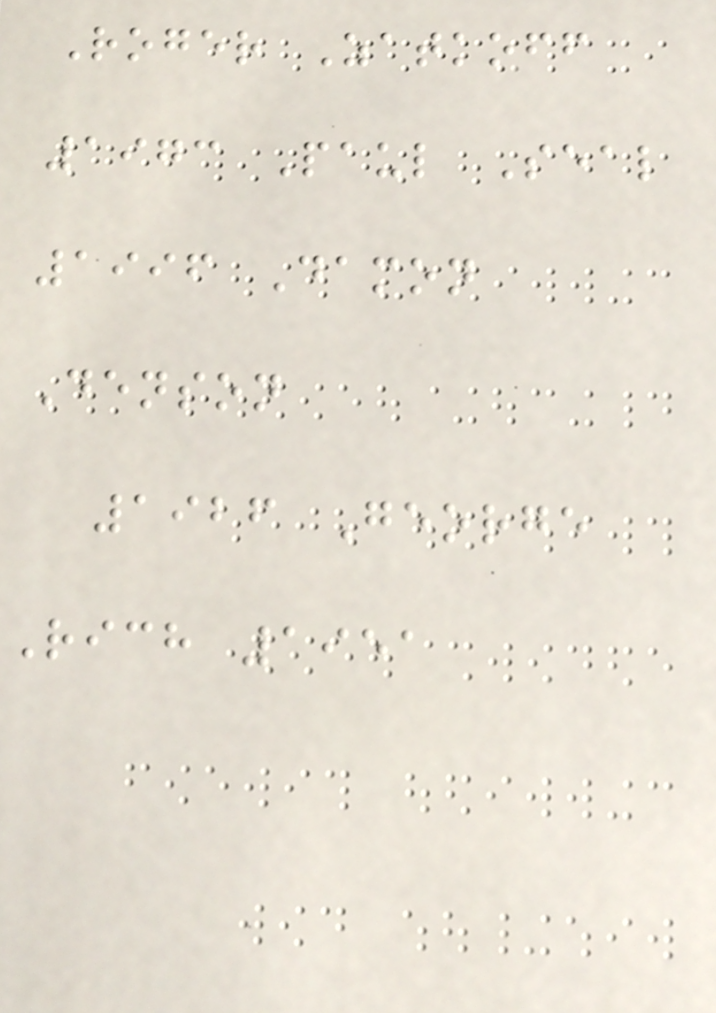Roger Zatkoff
1973 Paul Seal
1996 Damon
Denson
1926 George
Rich 1951
